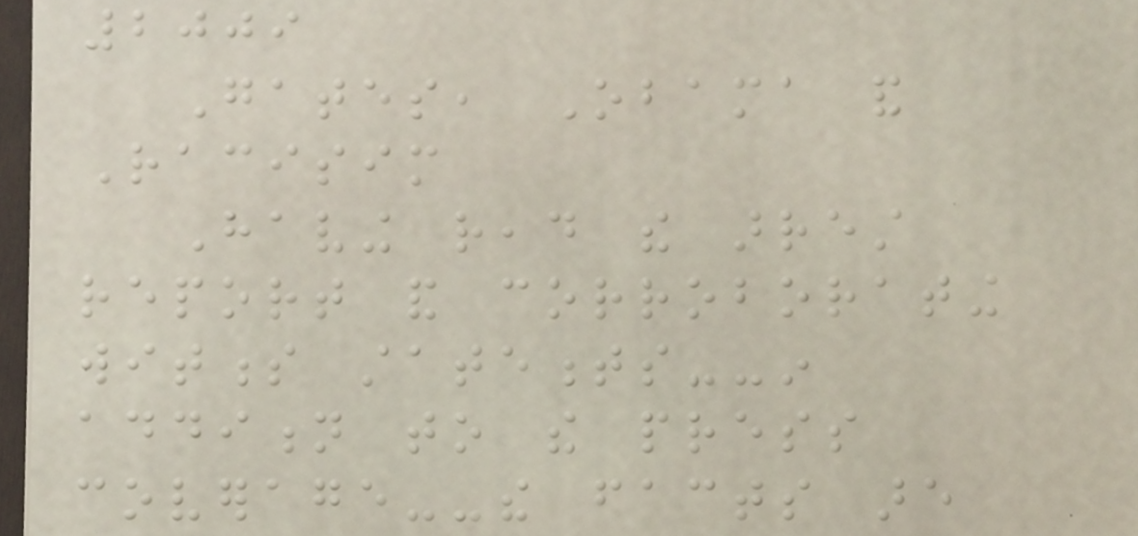2009
Gates, Obama and
Racisim
Having read the arrest
report and corroborating
witness statements--in
addition to the press
coverage--the facts are
